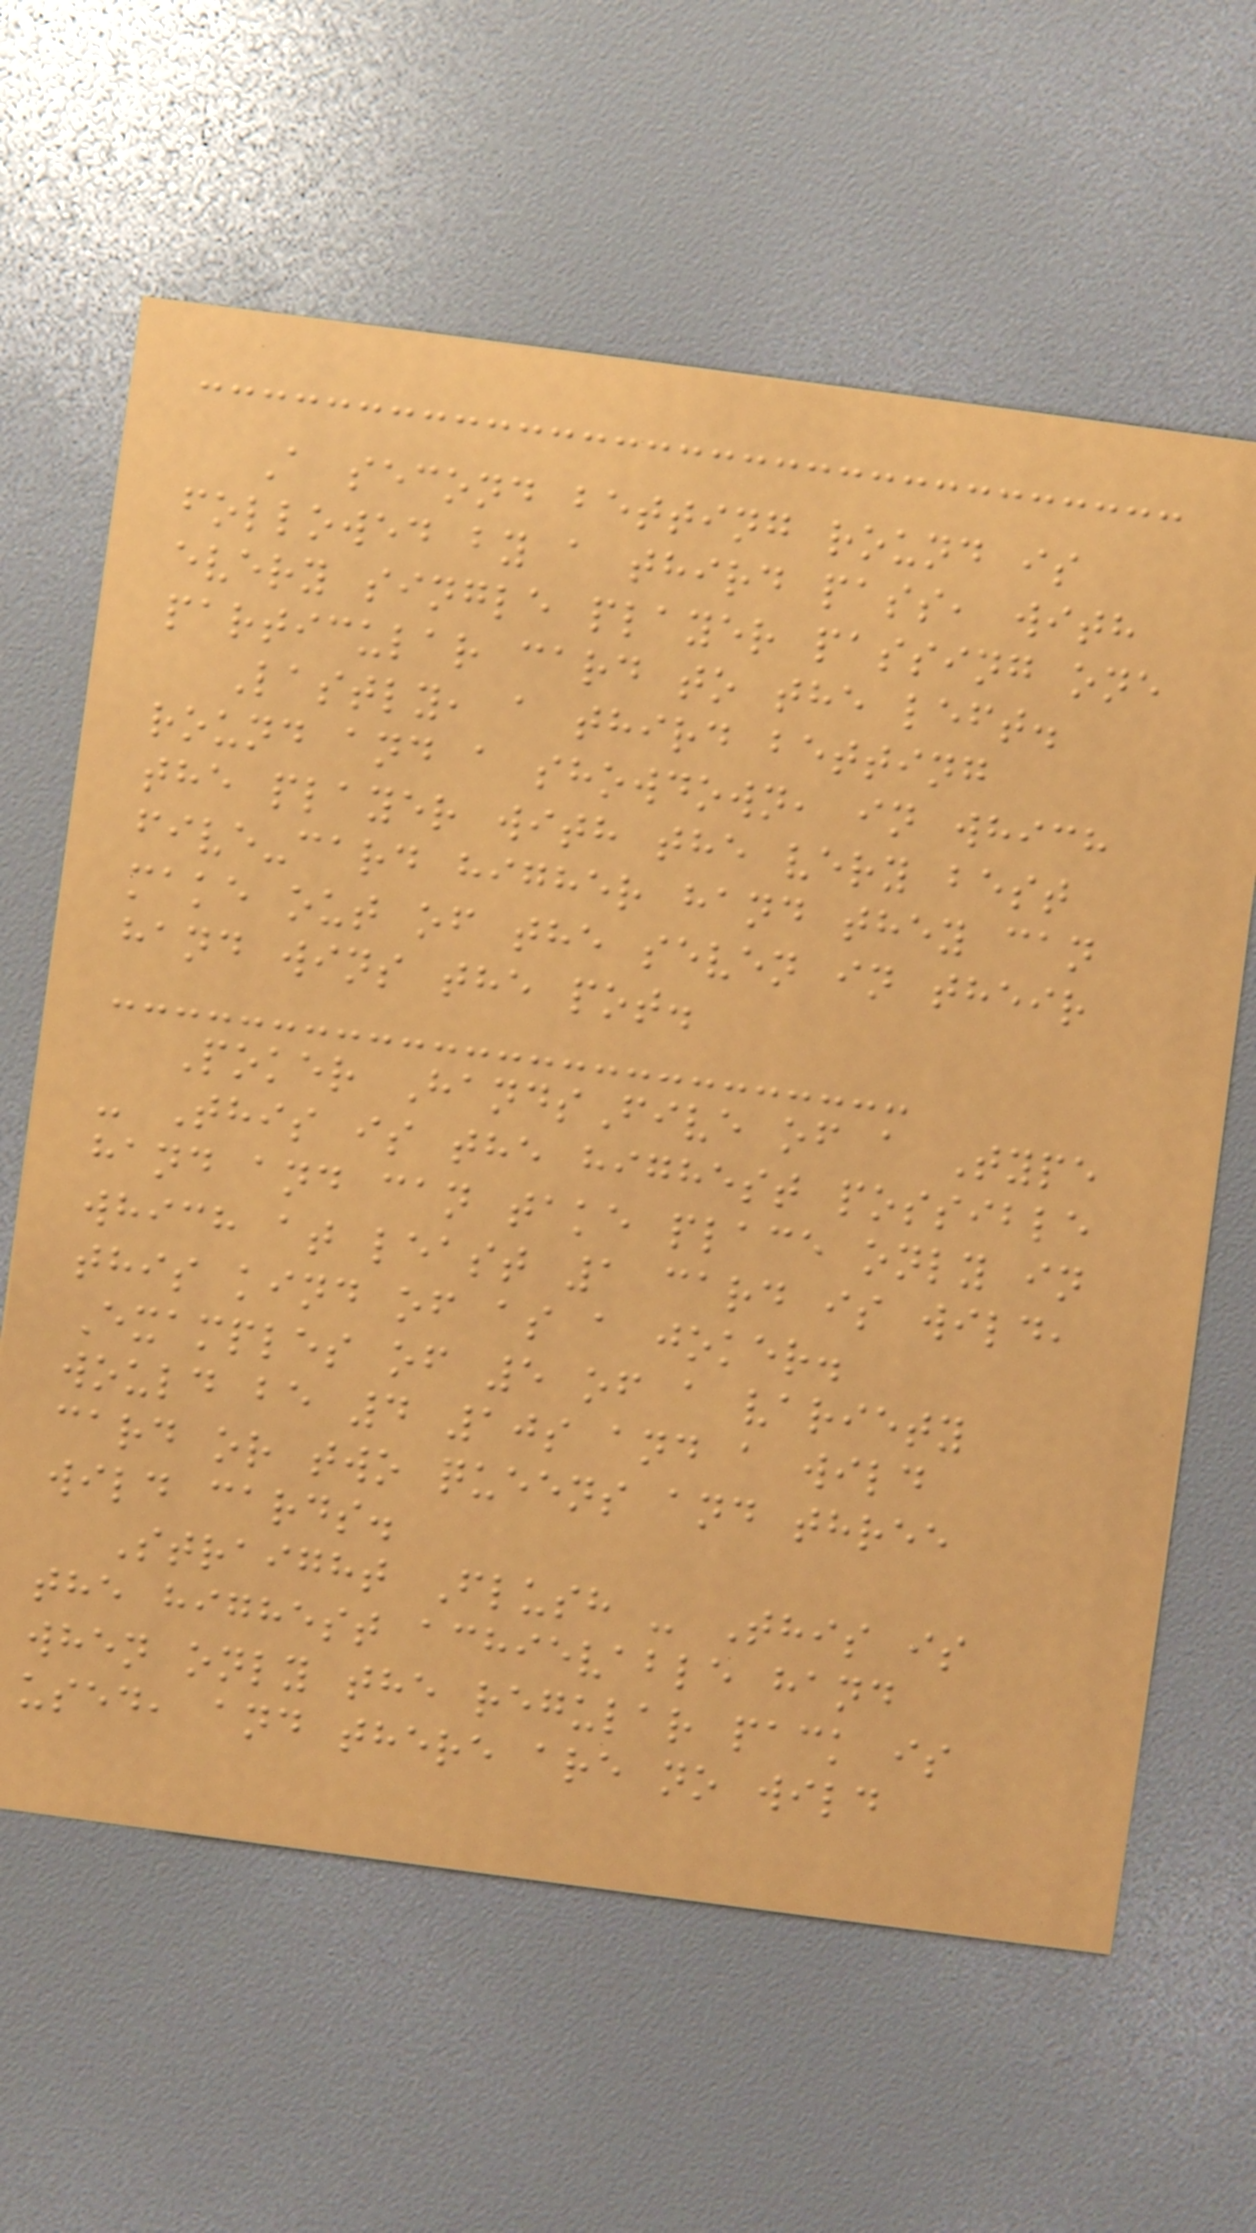A second betting round is
followed by a third pass, with
every single player passing one
particular card to the left.
Lastly, a third betting
round and a showdown, in which
the player with the very best
five-card higher hand they can
make out of the seven in their
hand wins the pot.
Poker HandsFive of a Type
- This is the highest possible
hand and can take place only in
which at least 1 card is wild,
this kind of as a joker.
Examples of 5 of a variety
would be 4 10s and a wild
card or two queens and three
wild cards.
Straight Flush - This is
the highest achievable hand
when only the regular pack is
used, and there are no wild
